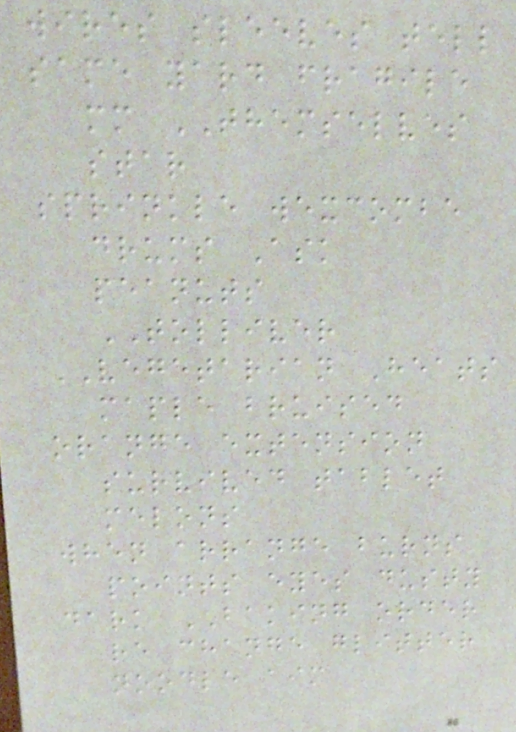wires sleeves tell
same yard fragile
mm THEMSELVES
star
sprinkle wexcombe
drums Ask
peanuts
TOLLIVER
VEGETARIAN Heats
maple bruised
orange extension
survived tablet
melons
when arrange burns
points eyes dusty
dark BAKING order
re change glitter
noodle aim
